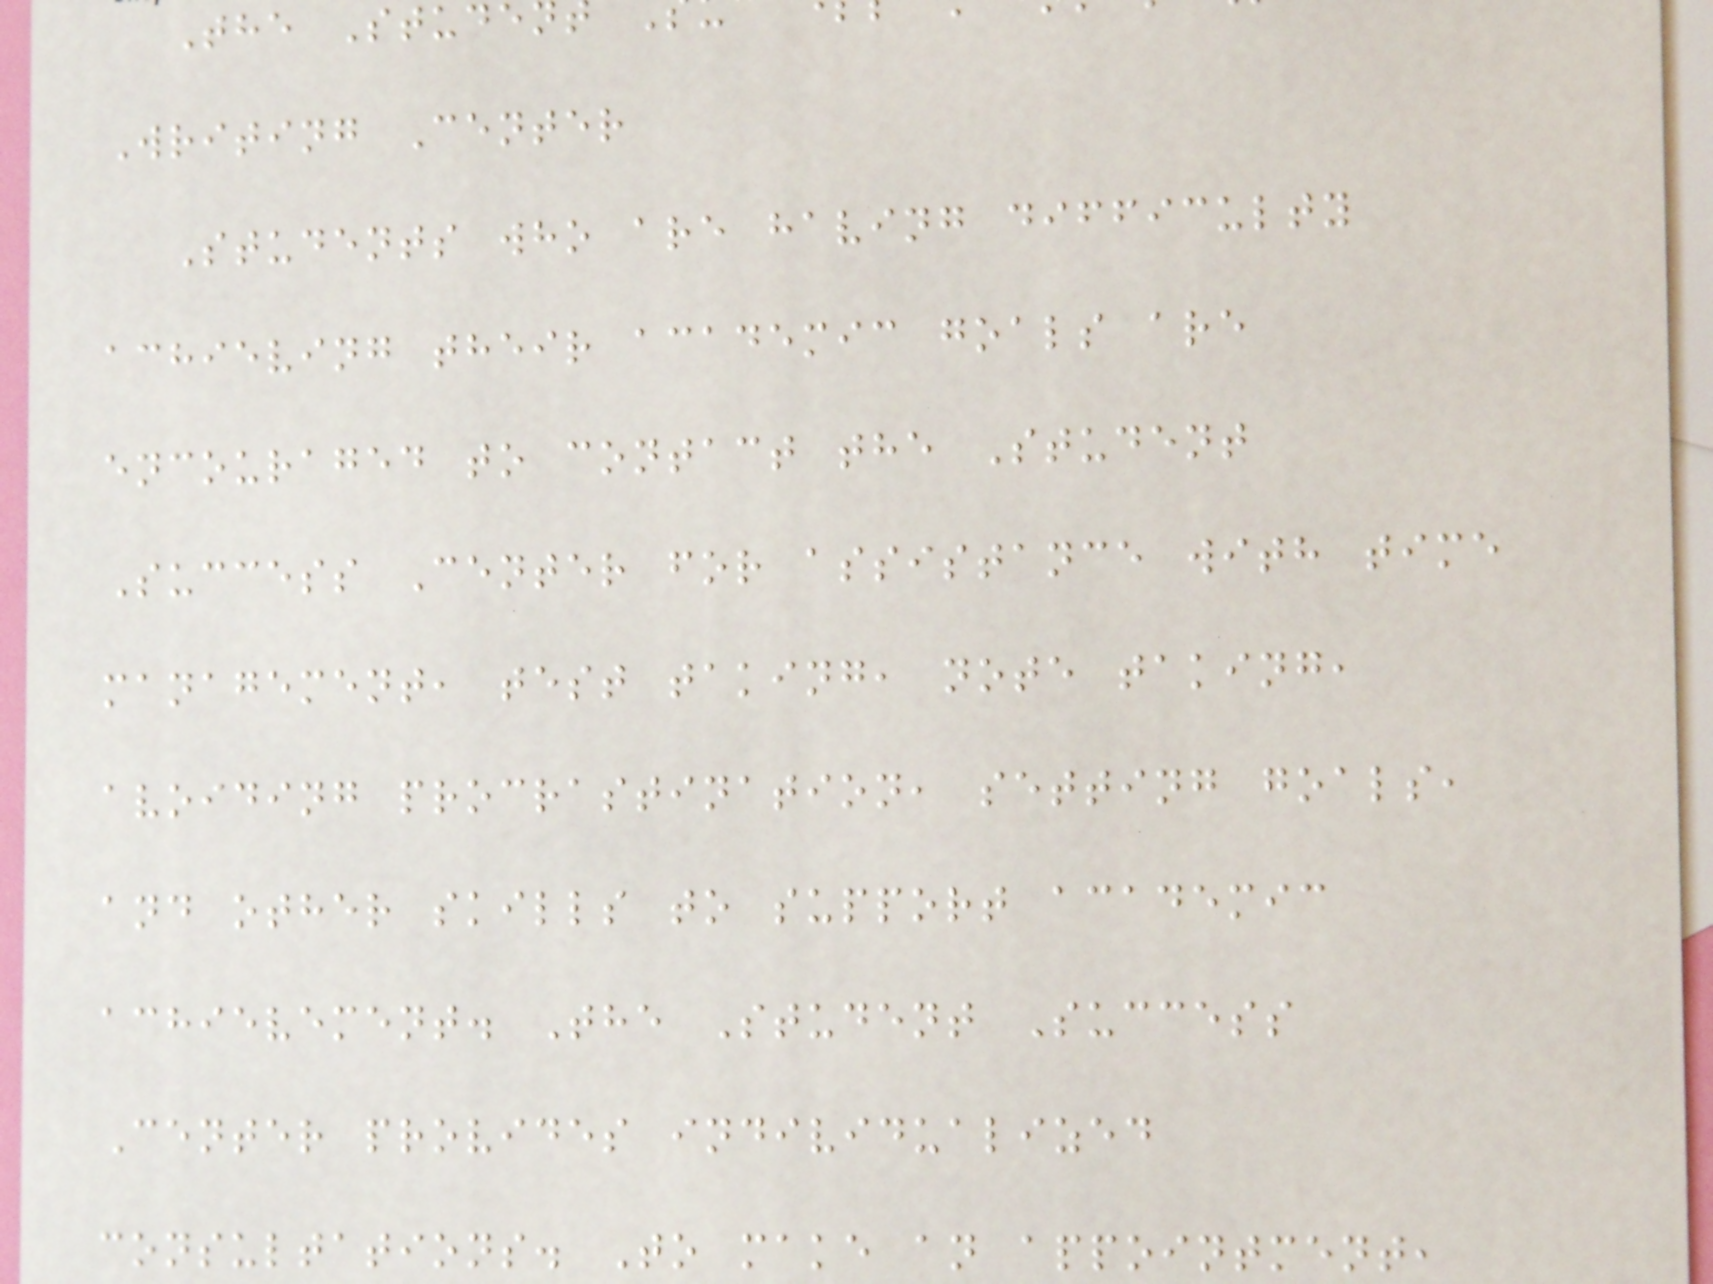The Stude
Writing Center
Students who are having difficulty
achieving their academic goals are
encouraged to contact the Student
Success Center for assistance with time
management, test taking, note taking,
avoiding procrastination, setting goals,
and other skills to support academic
achievement. The Student Success
Center provides individualized
consultations. To make an appointment,
